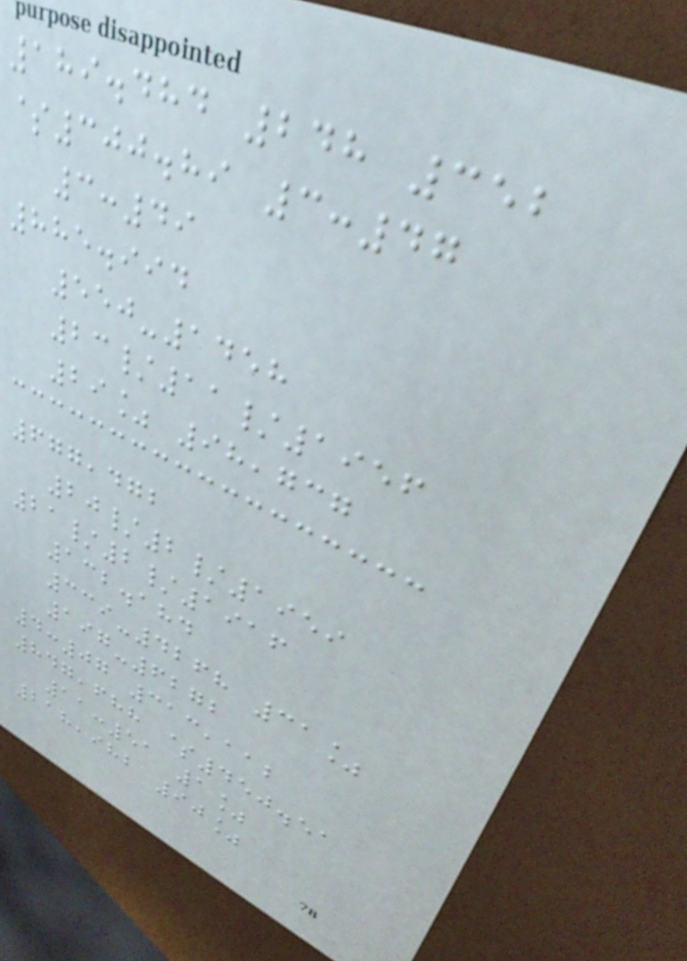189.484 248 352
$300.89 3:47
3:49
885.994
550-1458
23/11/1956
29% 98,737
677,472
20/2/1959
21/2/1916
132.184
339-4268 31%
197-6272
4:07 313,112
847,688 $450.51
11:51 1%
218,982 90%
